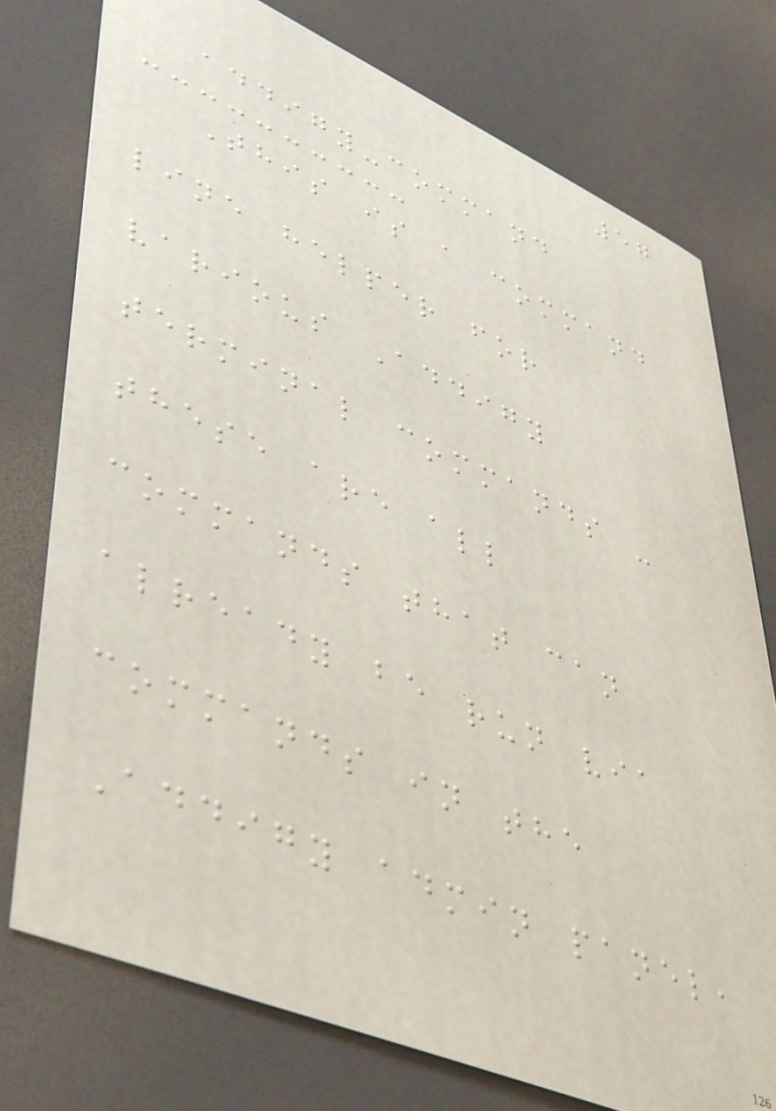57
addigy-command
This is a command
line helper for
various Addigy
terminal commands -
these are all
commands that can
already be run via
commands in the
Addigy admin panel,
